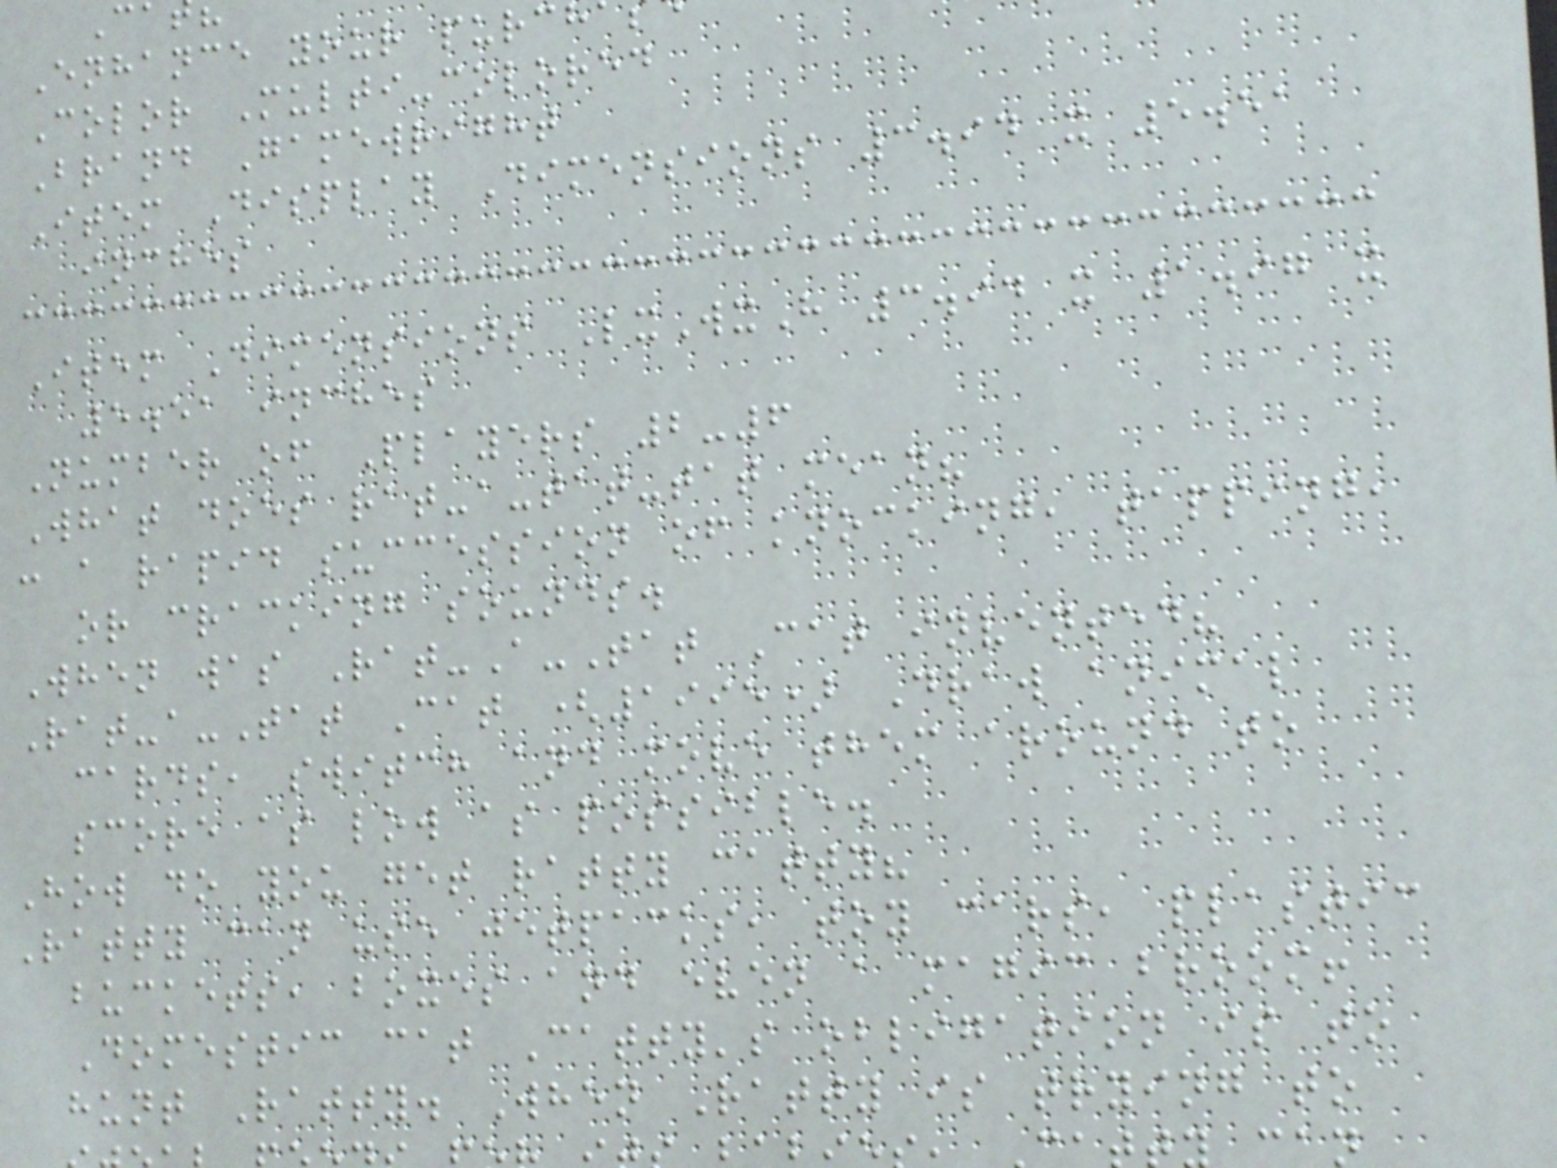Enhance your purch
Color Multi-colored
Brand Gamewright
Item Display Dimensions 3.94 x 5.51
inches
Item Dimensions LxWxH 3.94 x 1.97 x
5.51 inches
Number of Players 2-6
What does rat-a-tat-tat mean?
: a rapid succession of knocking, tapping,
or cracking sounds.
When was Rat-A-Tat Cat invented?
Rat-a-Tat Cat (1995) Draw animal
cards, switch and move them around to
score as low as possible.
How do you get ratty catty?
Ratty can use jetpacks, toy cars, plastic
buckets, boxes and even a magic broom!
Domestic cat Catty's obligation is to
hunt Ratty. When Ratty is trying to
